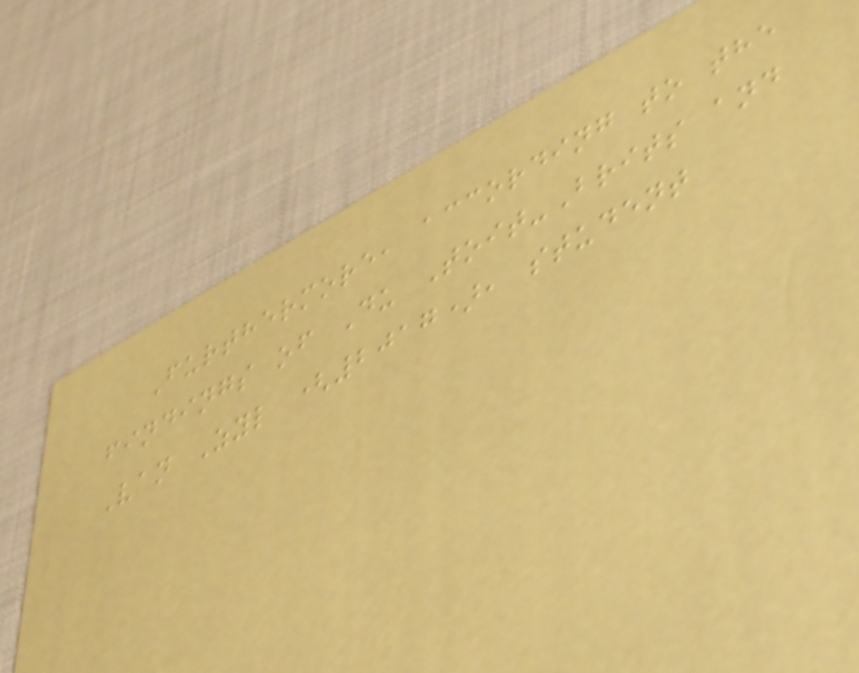Furthermore, according to the
findings of Du Toit-Brits and
Van Zyl (2017), student
